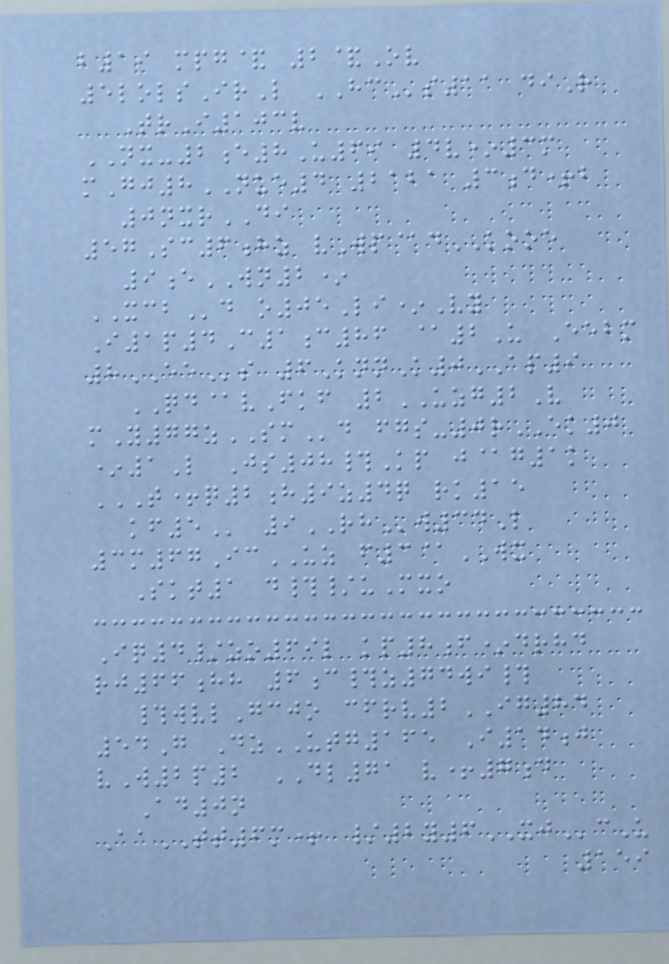b19 mpg& 2&Ov
5lolsIrL HCs11 diR
TrI103v
NX-2e8U69 4v*3m
mGj8NUE4 2121 3d+b
0nxrDI
57Sc6hz vWp@dKOOE
9eWN2*
XCBd o05Li*Vy
I1p4C1c86 @2U Eebm
8EEs 6KnnK0AP9
QD@vFkf 2UZG2V
mY77zSMd fgs-0rEK0
*1L Js08#Kp j@g1k
T+Q2H9Z4Q RK15
KF5 9RHw34L
3m67IcUZ f3@WX
Skt1 d#/uMxo
Iq4/zo69l kp8f*drhd
rj66hh 6c#z74wi#
#wvlGcjo cfrv2IG84
54G DzUTG165 I14j
vW2p2 DL71 v+7d
Ad0n
AaTT6m+ /2y6XJcU
159
